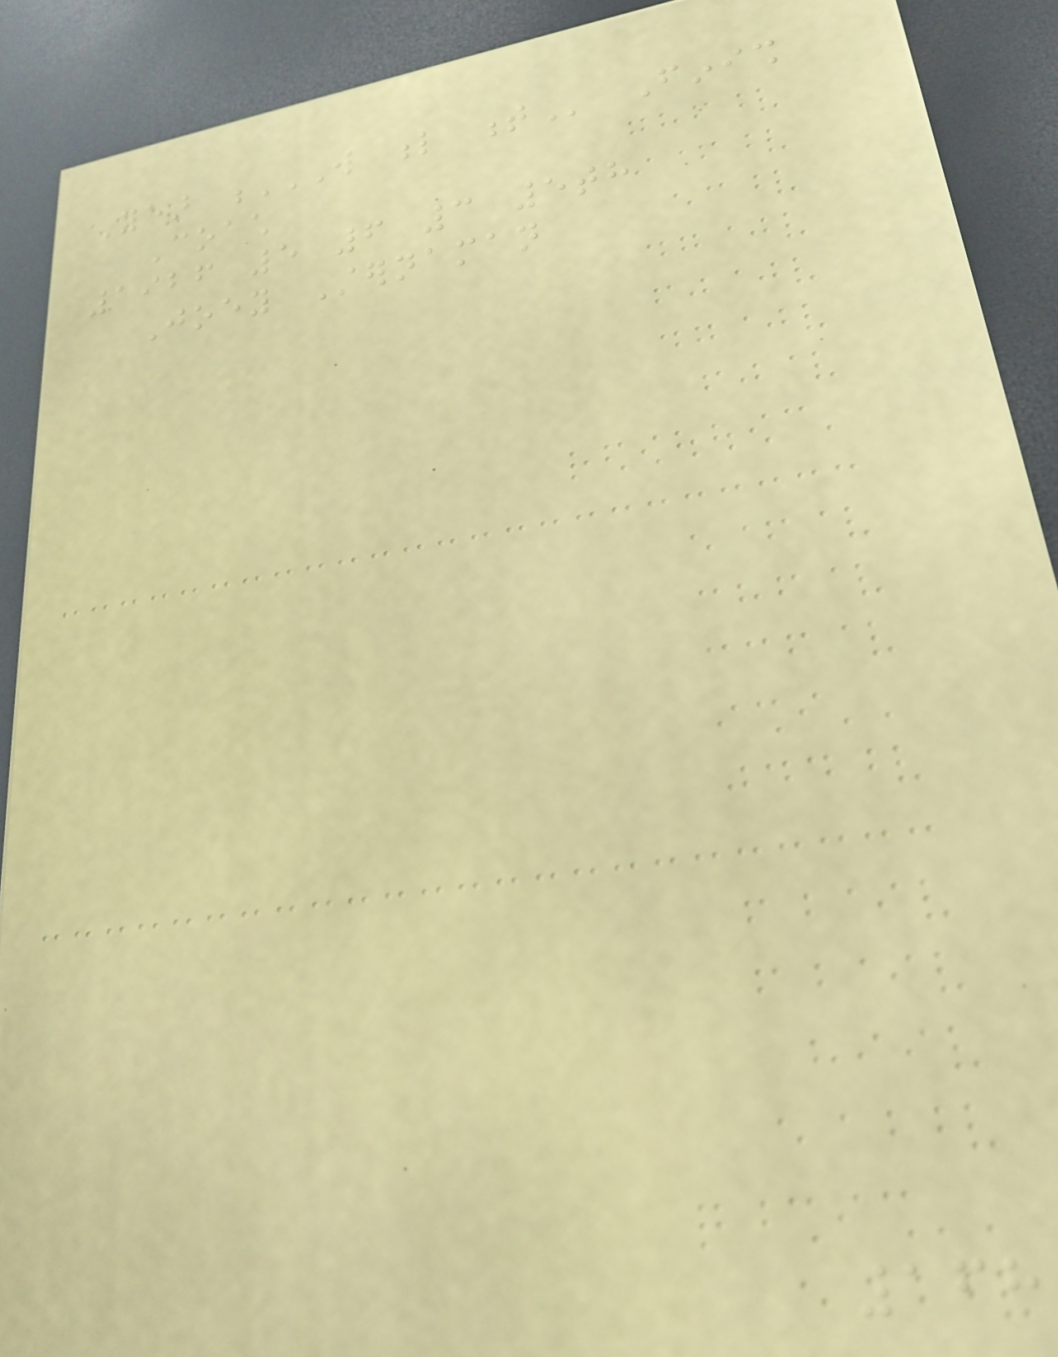Year W L T Finish
Coach
1926 5 6 3 5th
Joey Sternaman
168
